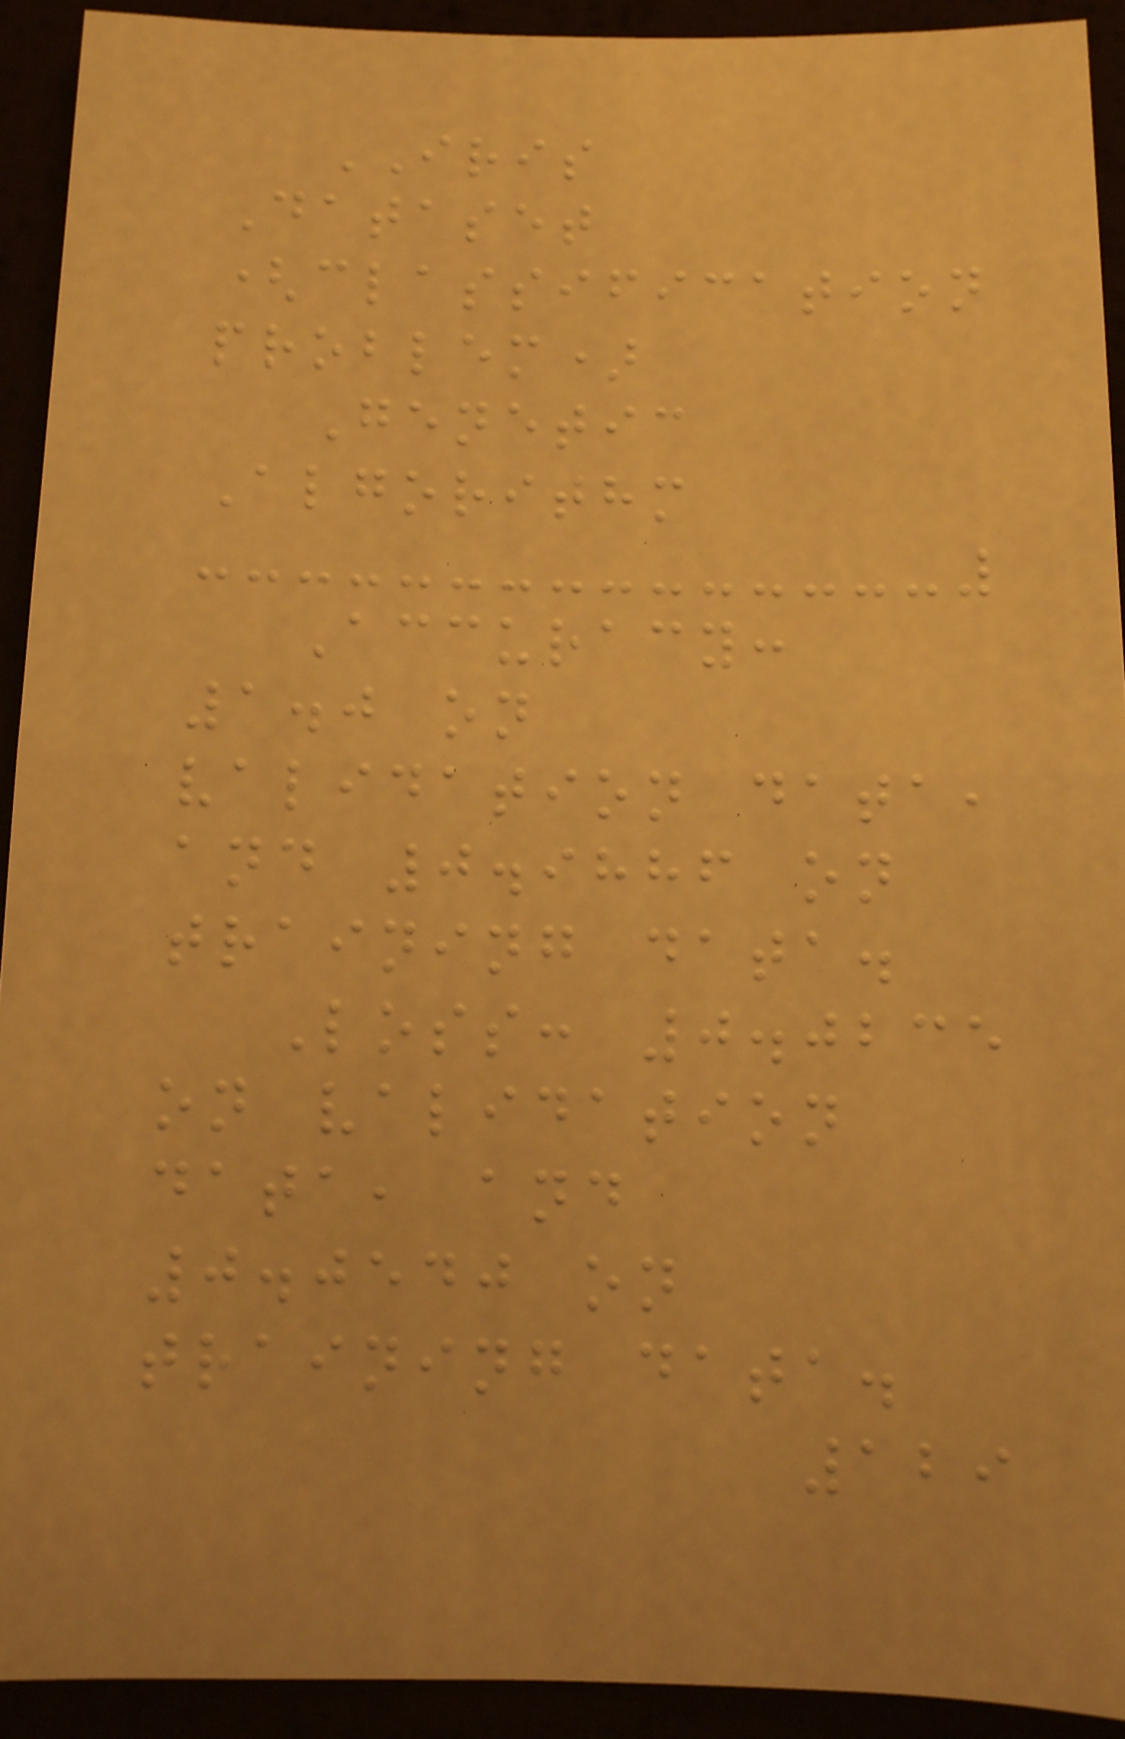IRIS
Dataset
(classification
problem)
Genetic
Algorithm
Accuracy:
1.0 on
validation data,
and 0.9886 on
training data.
Loss: 0.0235
on validation
data, and
0.0540 on
training data.
129
